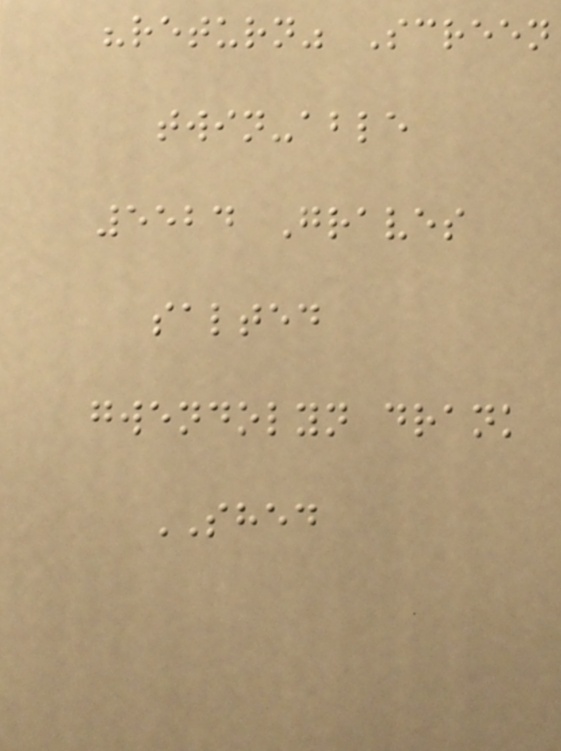"return" Screen
twin-able
5524 Graves
salted
gwendolyn drank
SHED
